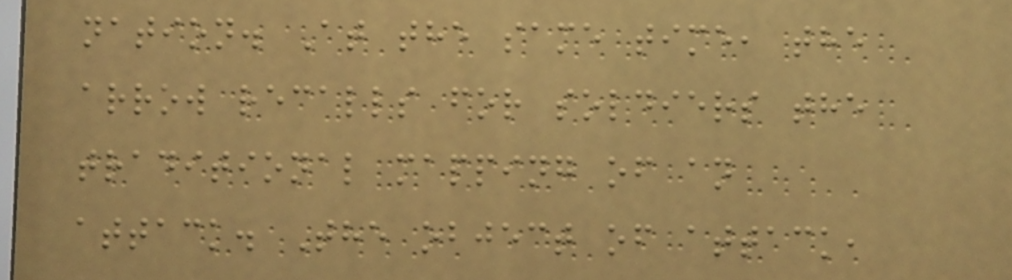nation. At the same time, the
arrow recalls for soldiers the
traditional mapping of an
attack. The object of attack,
